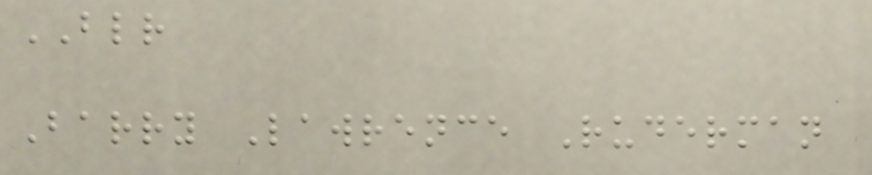BLR
Barry Lawrence Ruderman
